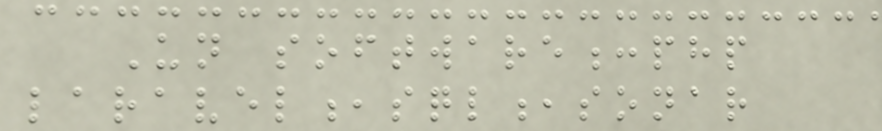Un software:php
laravel,sql,sonar
